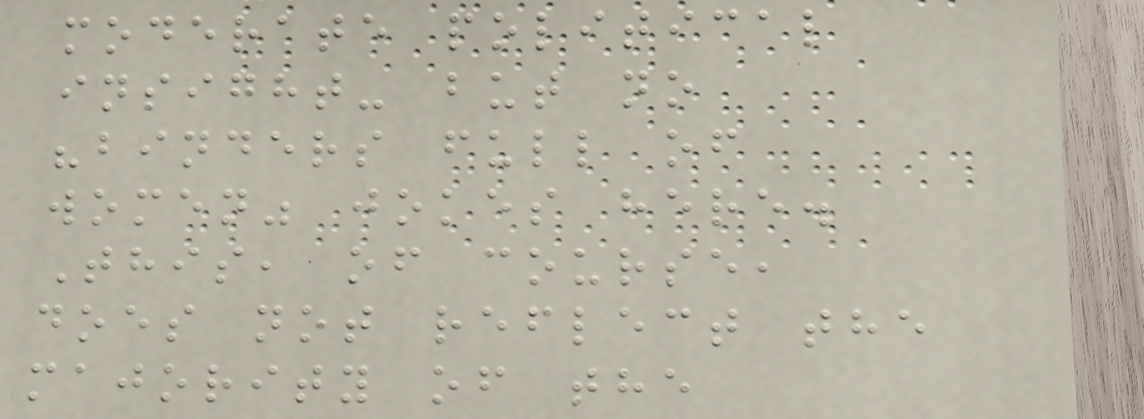moderate political
insight- but no
"binders full of
women" jokes here.
This, of course,
does not reflect the
majority of the
